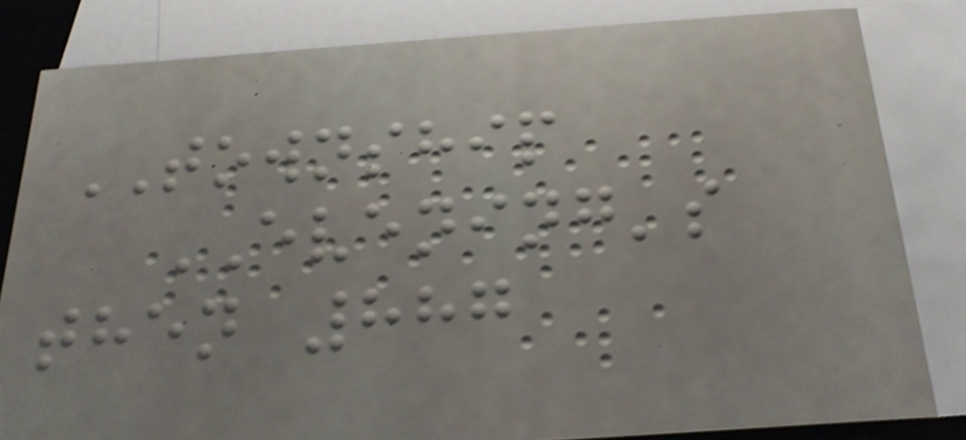TOWNSHIP
EVENING's
then 887
